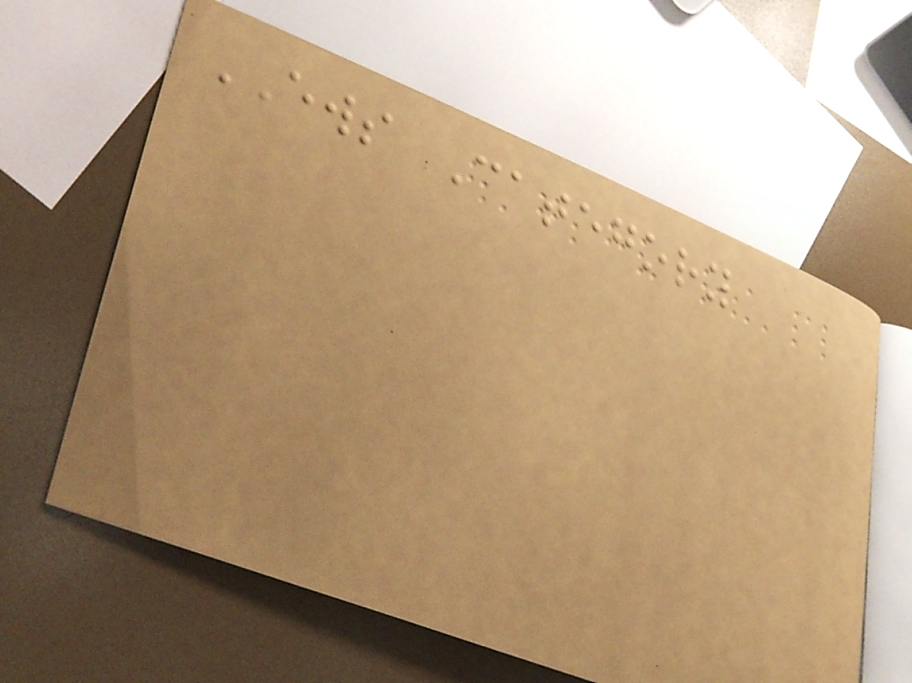EWS Category
